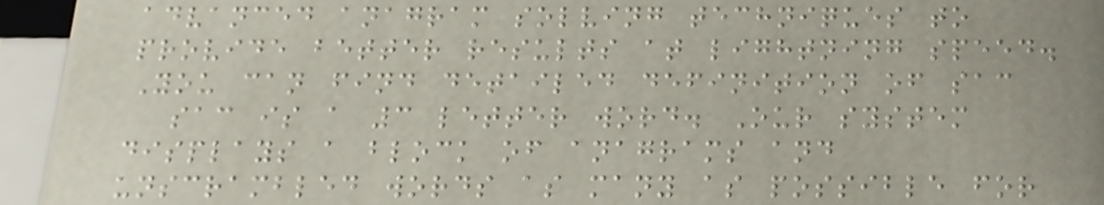advanced anagram solving techniques to
provide better results at lightning speed.
You can find detailed definition of sac
sac is a 3 letter word. Our system
displays a block of anagrams and
unscrambled words as many as possible for
